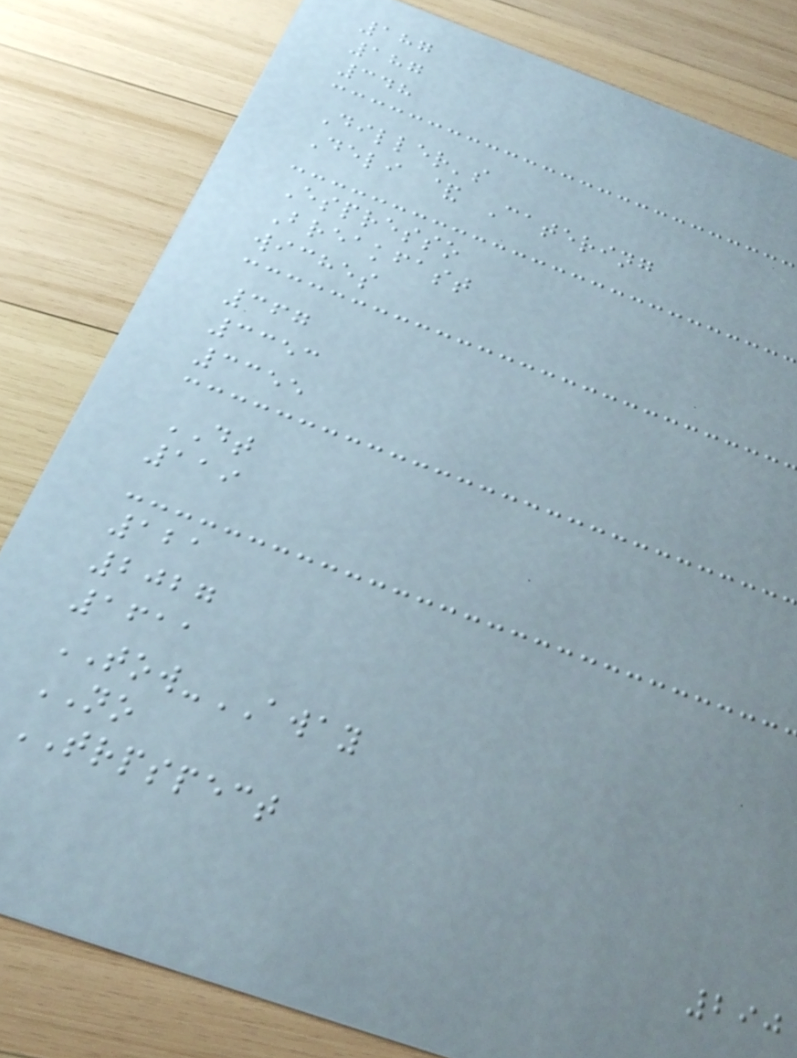187
187
348
Diller's
Deli & Catering
Espresso
Breakfast
wiches
367
3353
3355
DT
119
121
2027
1611
TOW-AWAY
NO
TRPSPECT
290
